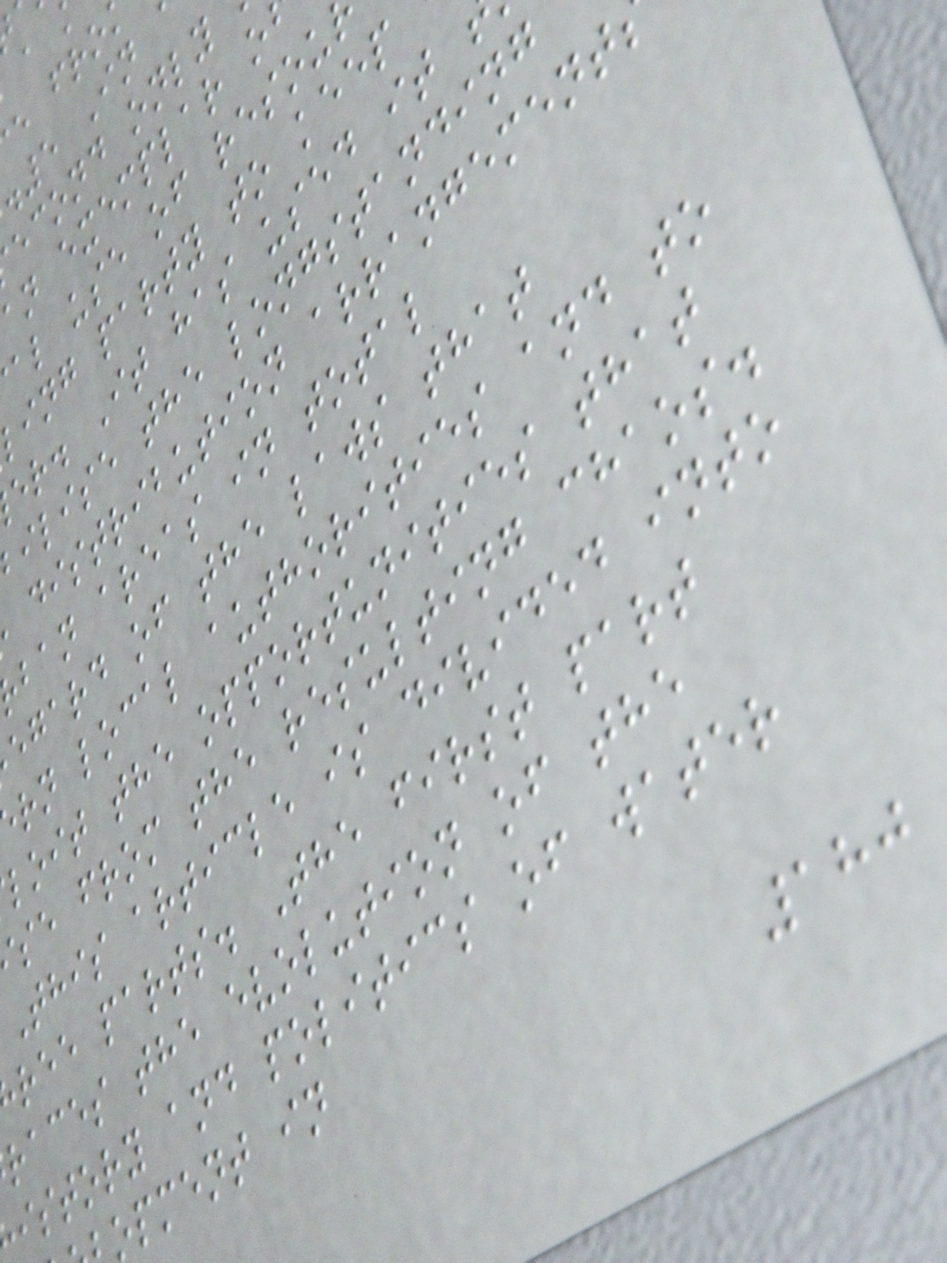econd only
an exemplar o
al use of resou
ling party to keep
er. It has used it
ilise the longstanding
distribution arrangement
ban areas in total
egard of the laws that
rn local authorities and to
loit the opportunities that
se from the resulting chaos.
This article is divided into
ree parts. The first part
races the evolution of the
istory and politics of water
opment in
180
